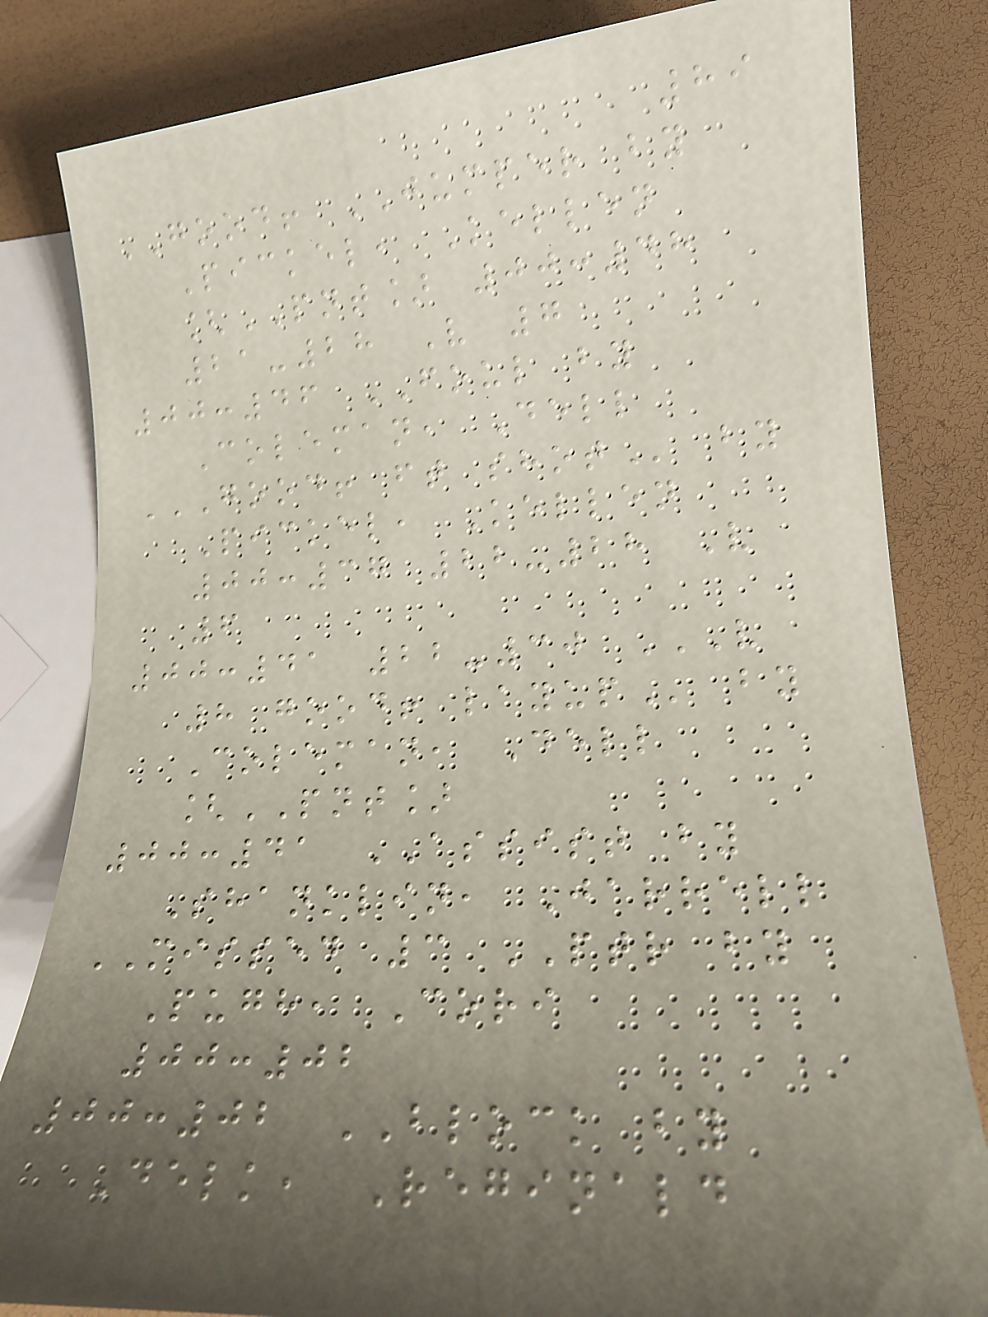89
GOOD! JUMPER by
Pickel, Kellen
[PNT] 00:48
21-28 V 7
00:46 FOUL by
Coleman, Dell
GOOD! FT SHOT by
Pickel, Kellen
00:37 22-28 V
6
00:41 22-30 V
8 GOOD! LAYUP by
Coleman, Dell
[PNT]
00:41 ASSIST by
Shanklin, Jarrell
MISSED 3 PTR by
Pugh, Cori
00:02
00:02 BLOCK by
Delk, Reginald
